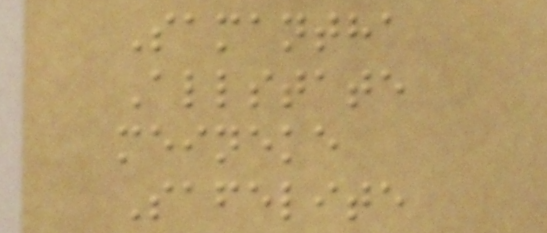Samantha
Allstate
meineke
Safelite
